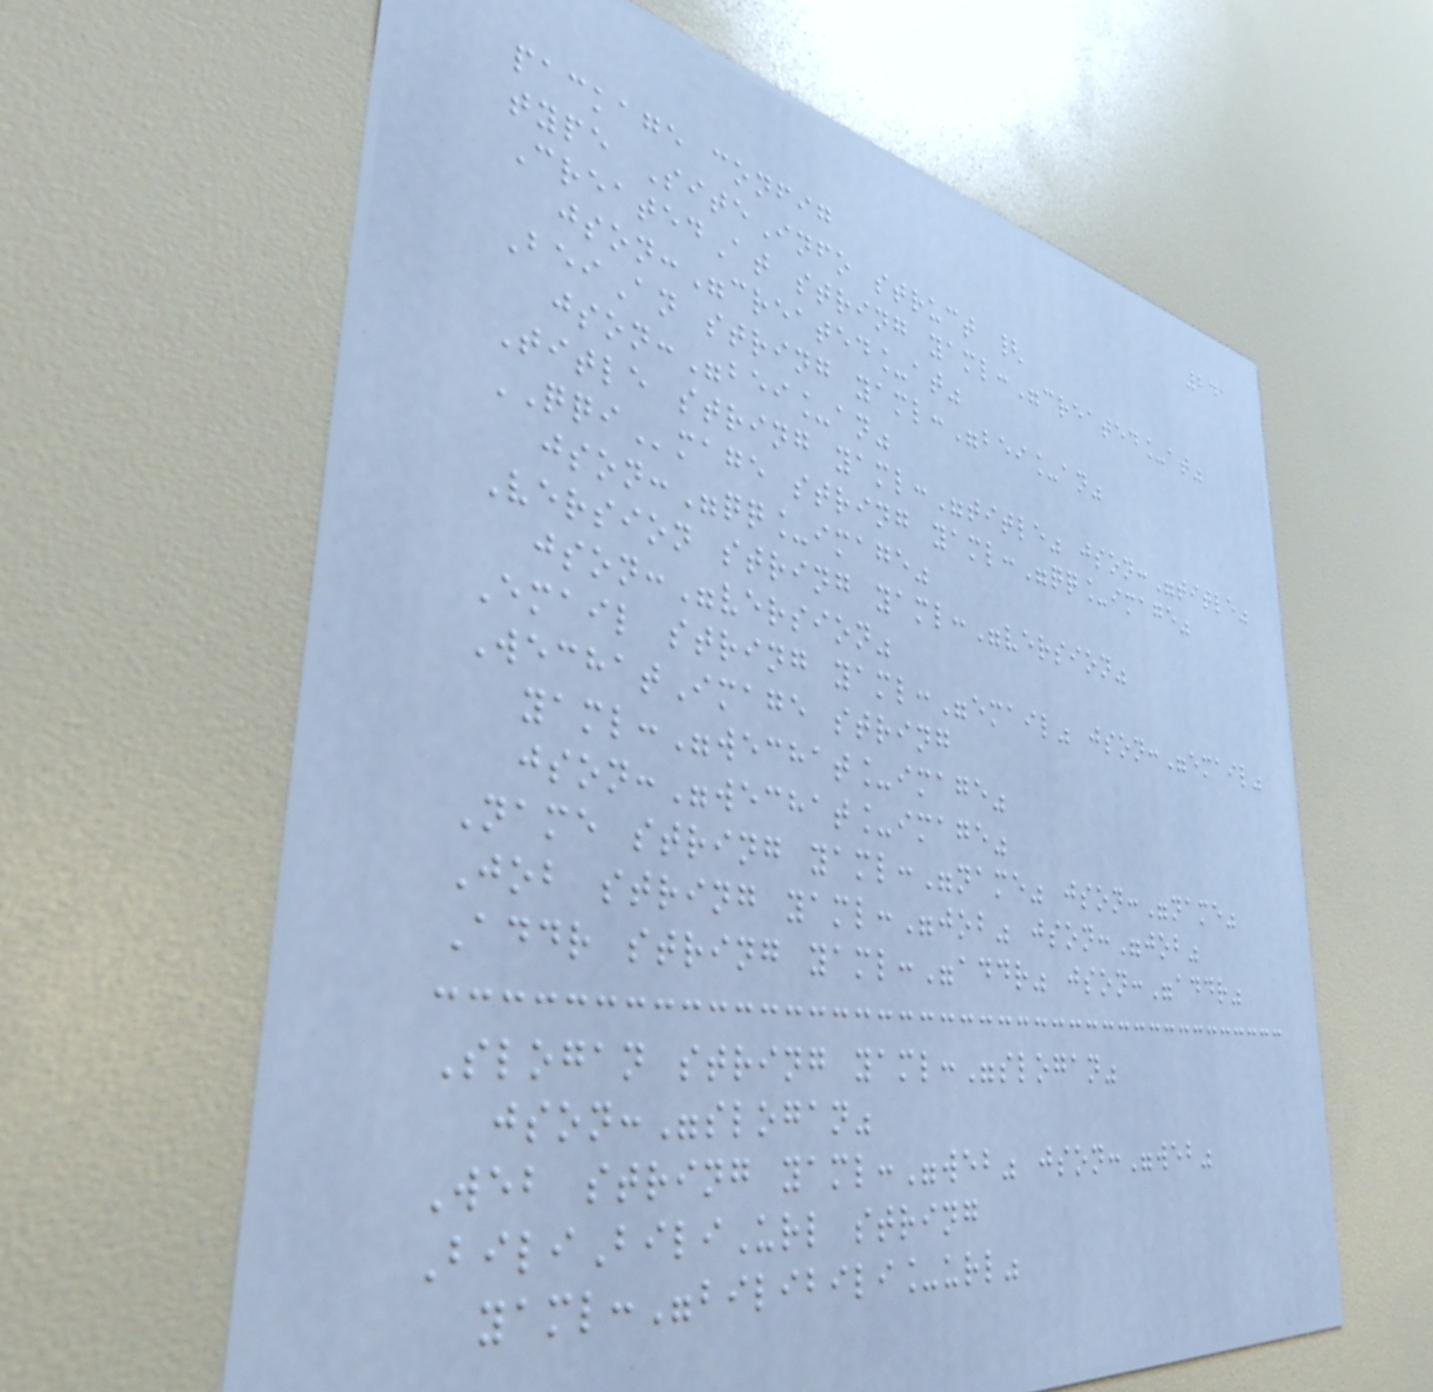241
package config
type SiteInfo struct {
CreatedAt string yaml:"created_at"
json:"created_at"
BeiAn string yaml:"bei_an"
json:"bei_an"
Title string yaml:"title" json:"title"
QQImage string yaml:"qq_image"
json:"qq_image"
Version string yaml:"version"
json:"version"
Email string yaml:"email" json:"email"
WechatImage string
yaml:"wechat_image"
json:"wechat_image"
Name string yaml:"name" json:"name"
Job string yaml:"job" json:"job"
Addr string yaml:"addr" json:"addr"
Slogan string yaml:"slogan"
json:"slogan"
Web string yaml:"web" json:"web"
BiliBiliUrl string
yaml:"bilibili_url"
